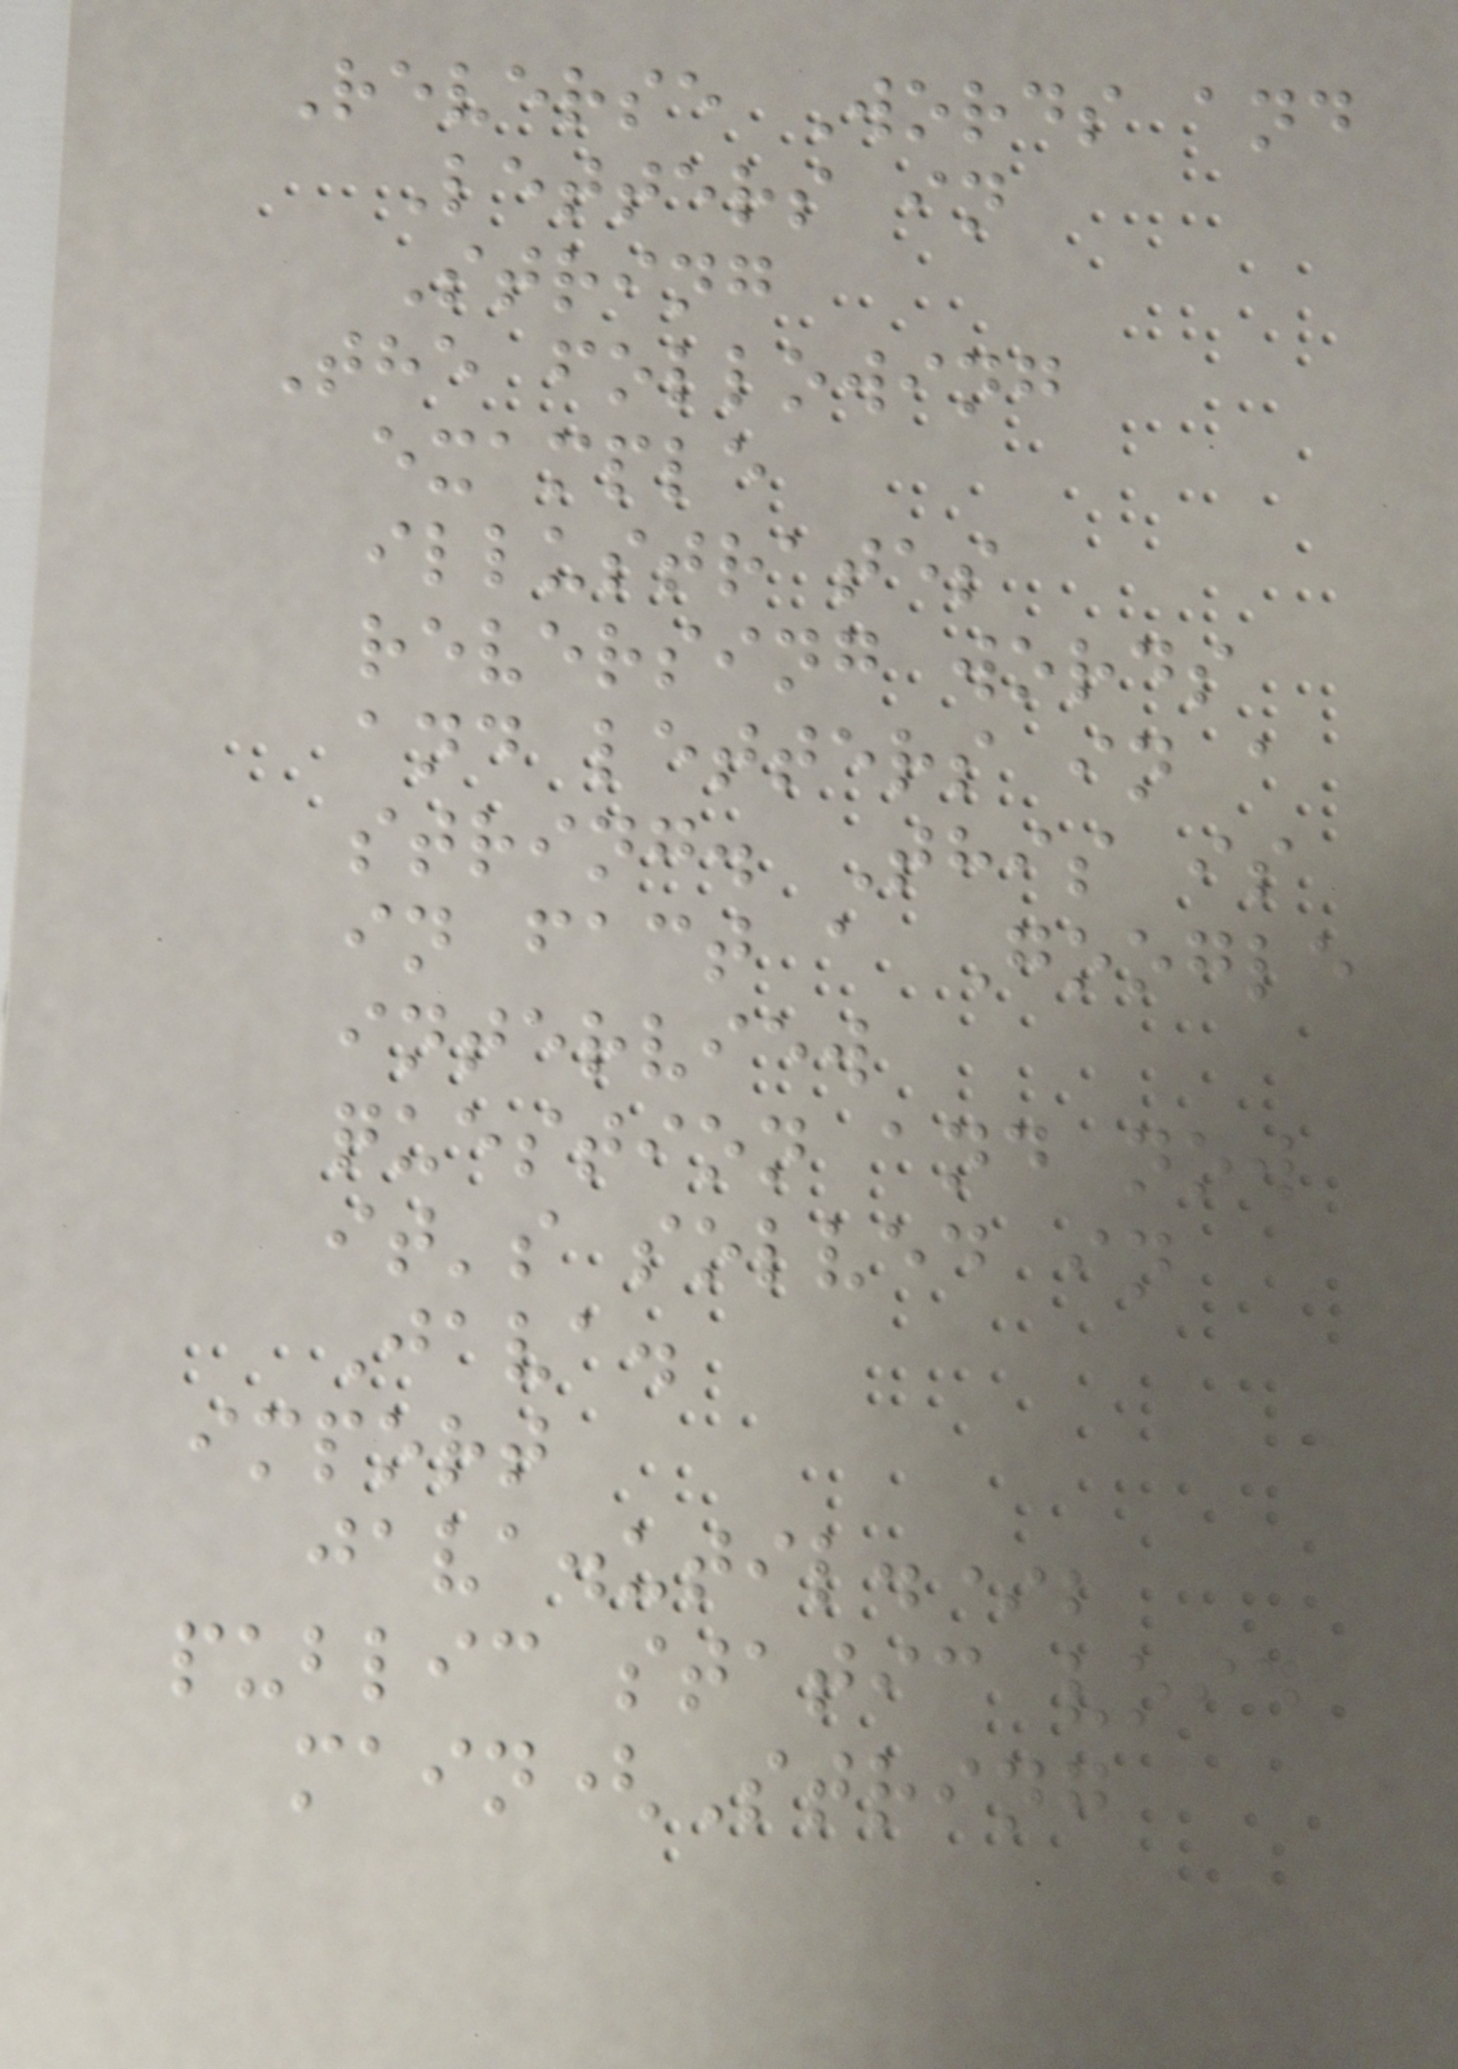Reverse Words and
Letters in
String
The following
example
illustrates
reversing words
and letters in a
string. This is
in fact a Google
interview
question and now
it's solved in
Java.
import
java.util.*;
public static void
main(String
